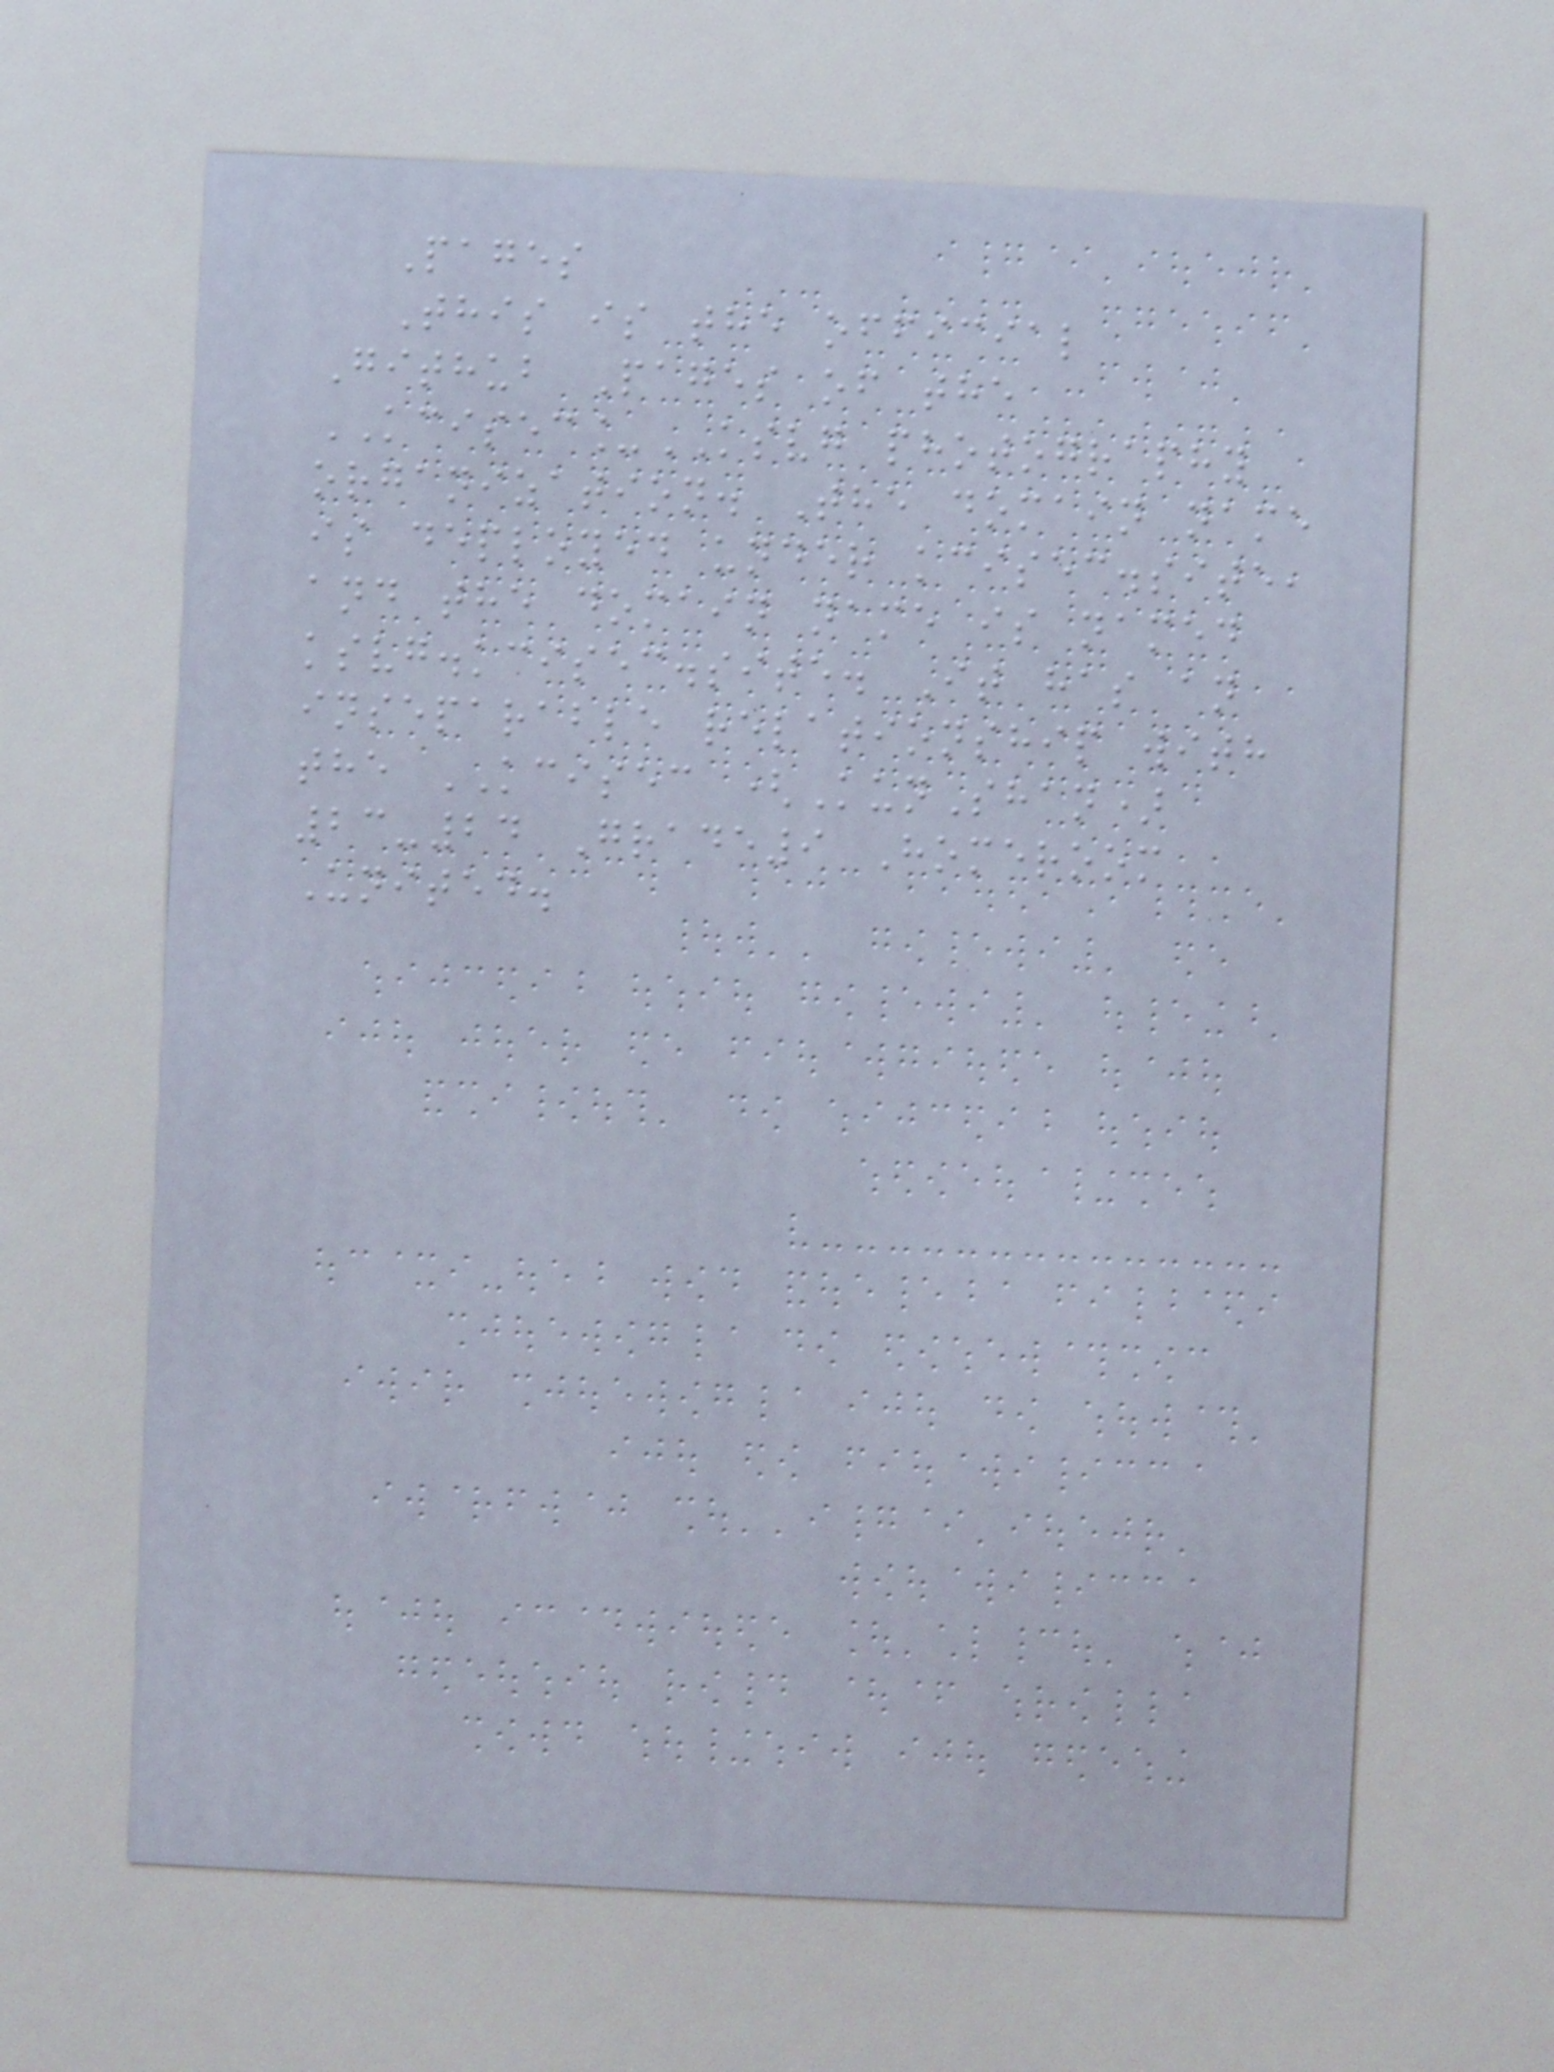Pages
This is the official
Github Pages of the
KCISEC_KSVG photography
organization. The domain name
is deployed under kcisec.site,
and the domain name is named
ksvg.kcisec.site. It has an
inseparable relationship with
the KCISEC (KunShan)
23-24 Grade9 Homeroom
United.
